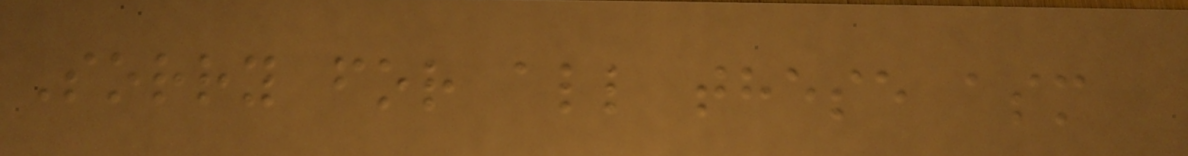Sorry for all these asm
